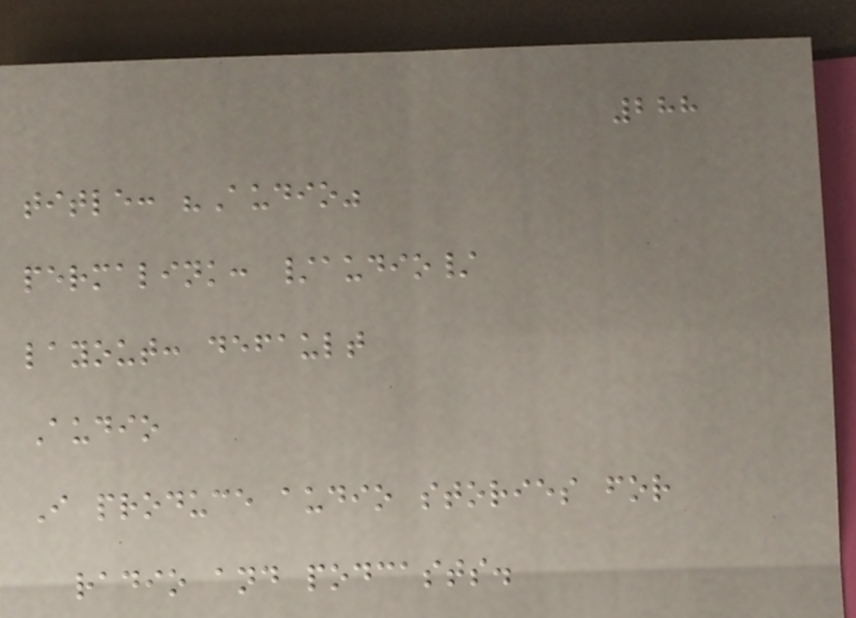288
title: "Audio"
permalink: /audio/
layout: default
Audio
I produce audio stories for
radio and podcasts.
